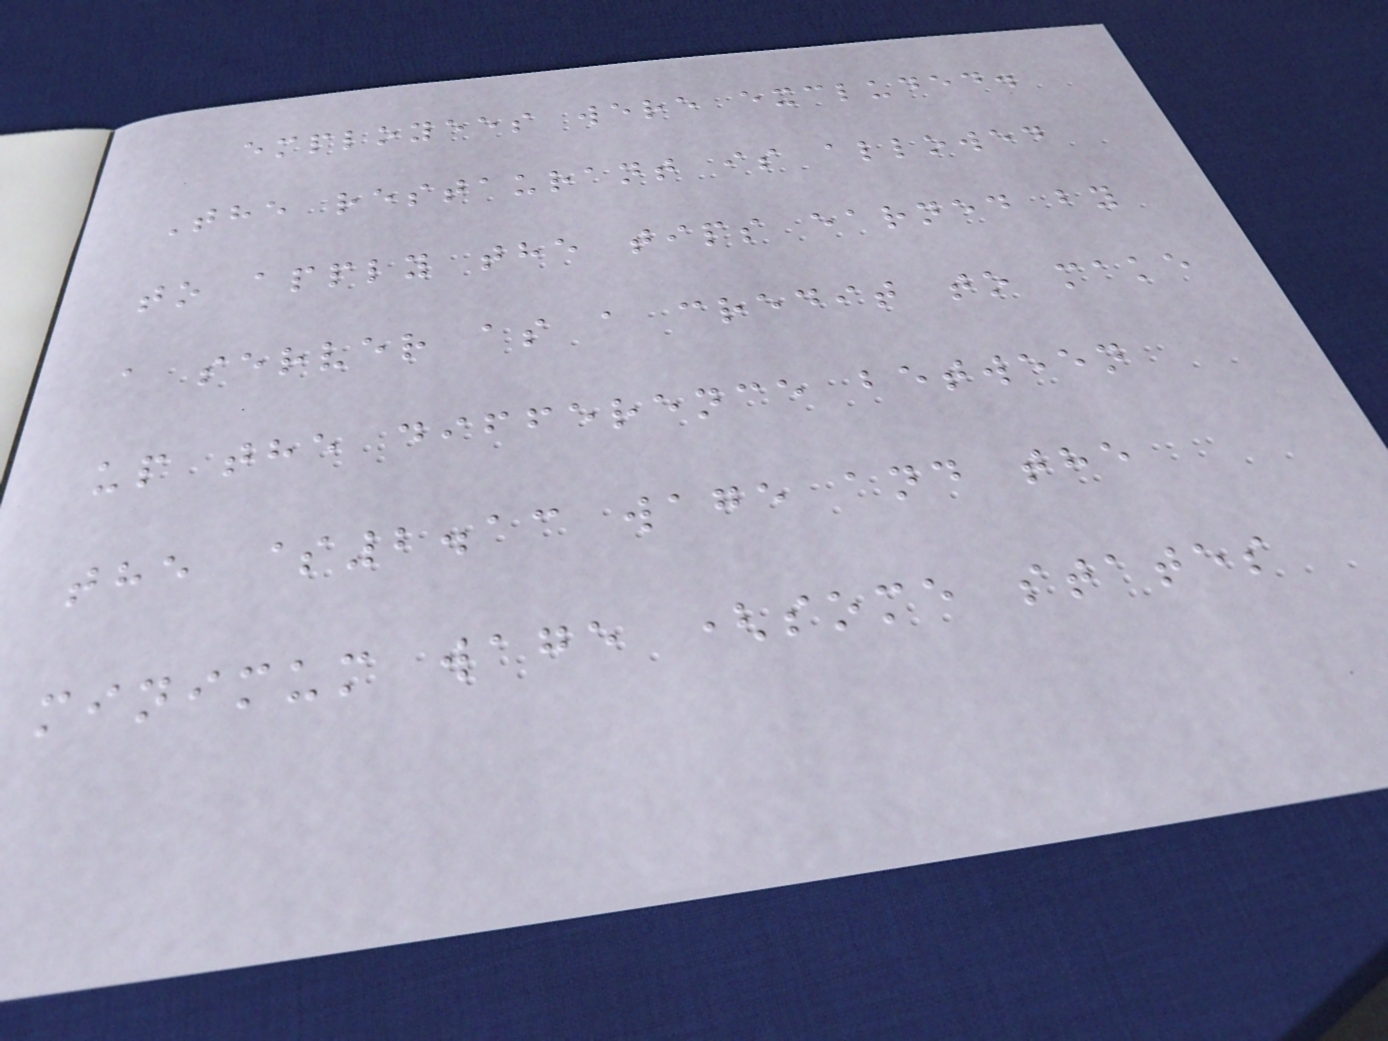employees were excluded.
The restaurant is allowed
to apply the tips earned by
a server as a credit to make
up the difference between
the $2.13 wage and the
minimum wage (some states
